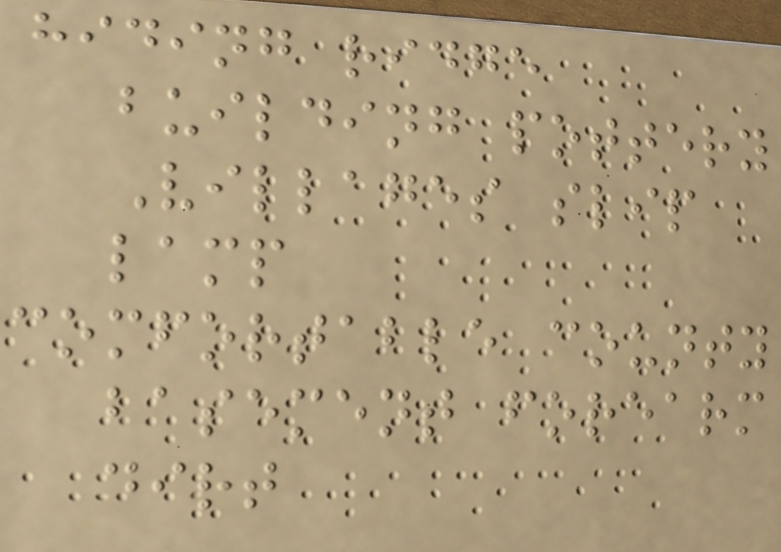hiding ridge
building pottery
Villages slip
lamp
comfortable county
basement forearm
dirt
